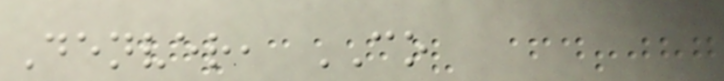Denver, CO
